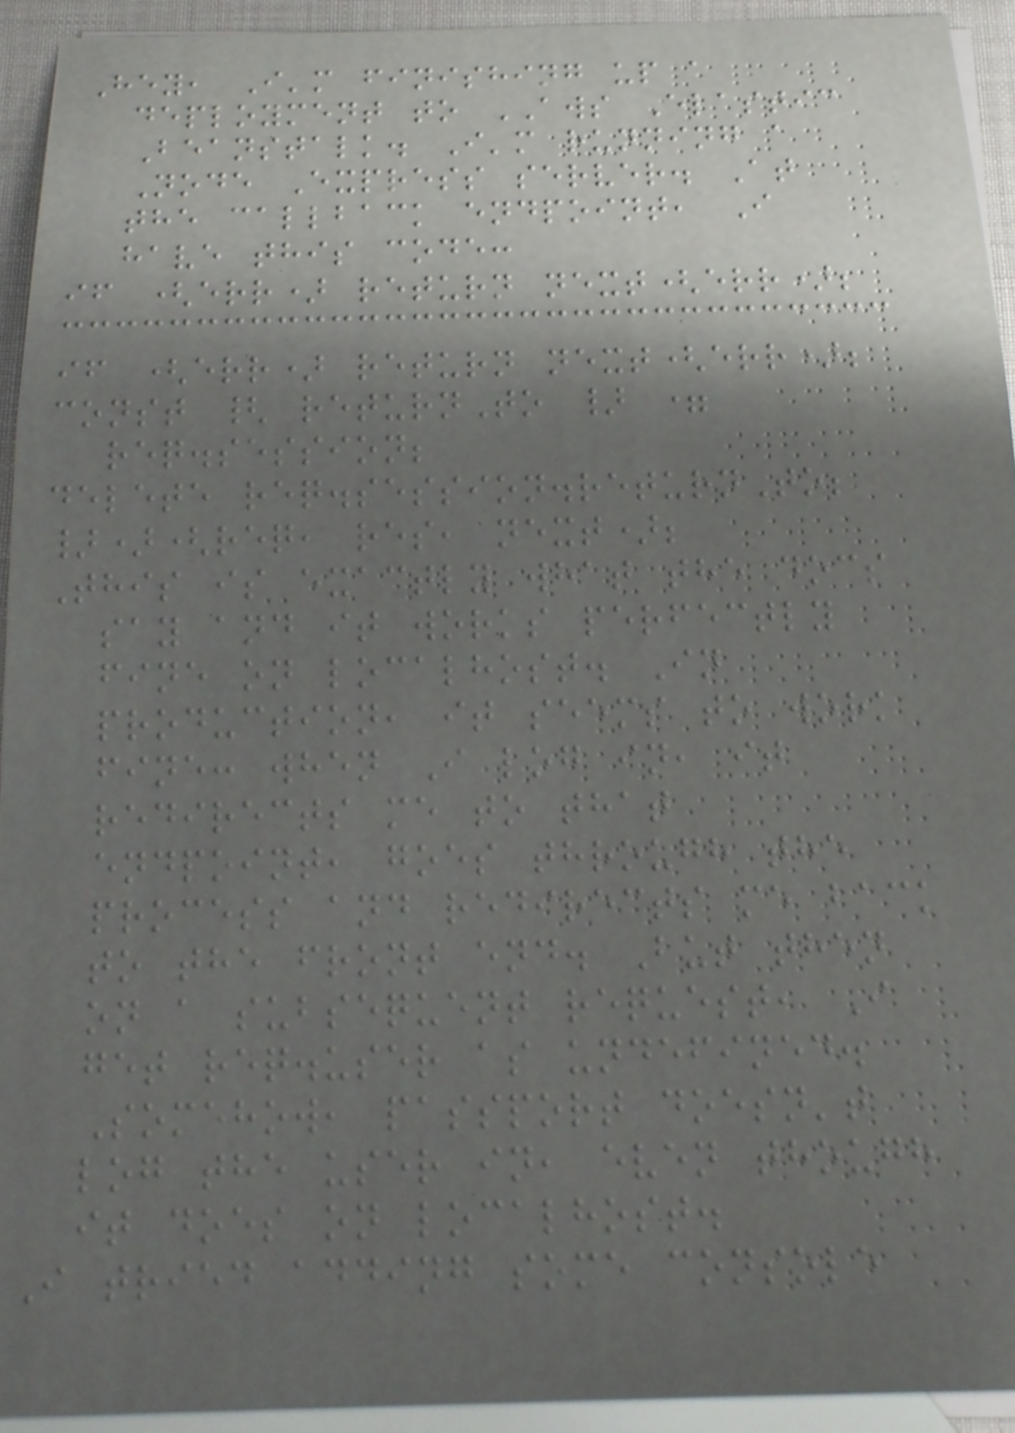Hey, I'm finishing up a
deployment to AWS Elastic
Beanstalk. I'm running a
Node Express server. At
the callback endpoint, I
have this code:
if (err) return next(err);
if (err) return next(err);
const { returnTo } =
req.session;
delete req.session.returnTo;
})(req, res, next);
This is exactly what the docs
say and it works perfectly
fine on localhost. In
production, it seems to work
fine: when I log in, it
redirects me to that
endpoint, goes through the
process and redirects me back
to the front end. But then
on a subsequent request, I
get req.user as undefined.
Somehow, passport doesn't
log the user in, even though
it does on localhost.
I tried adding some console
